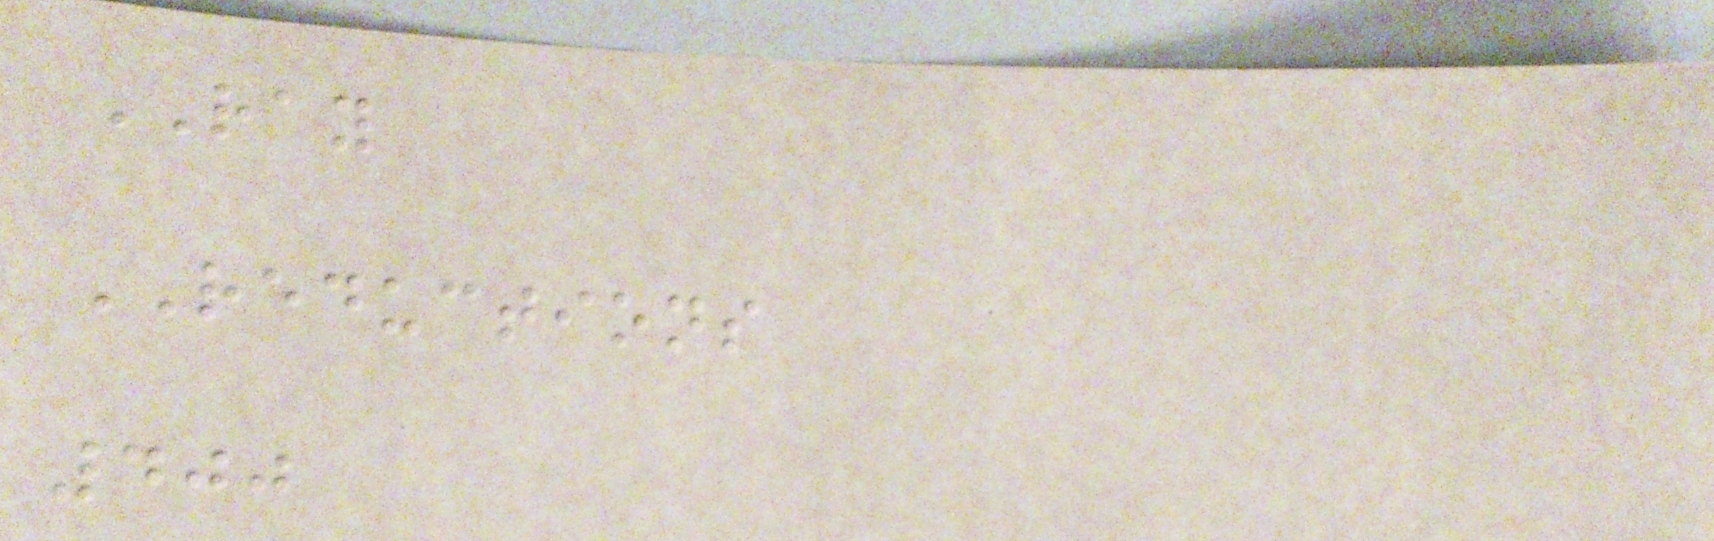RAY
REDUCTIONS
400
